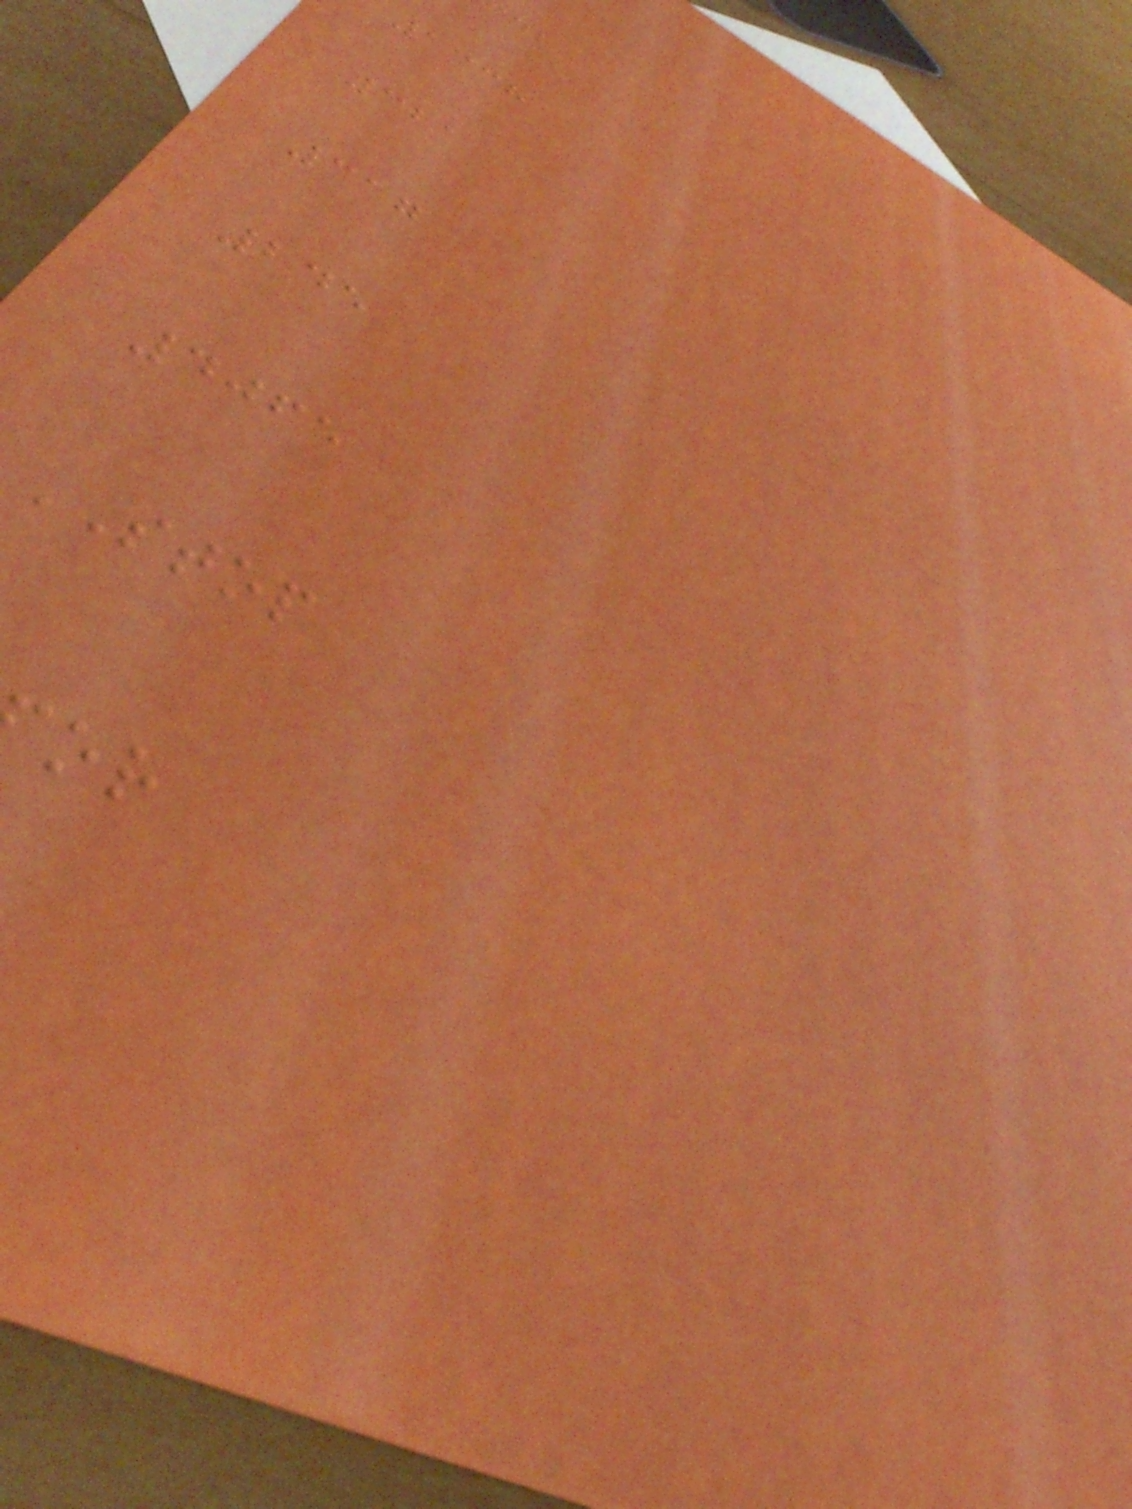1338
321
317
245
4065
STOP
